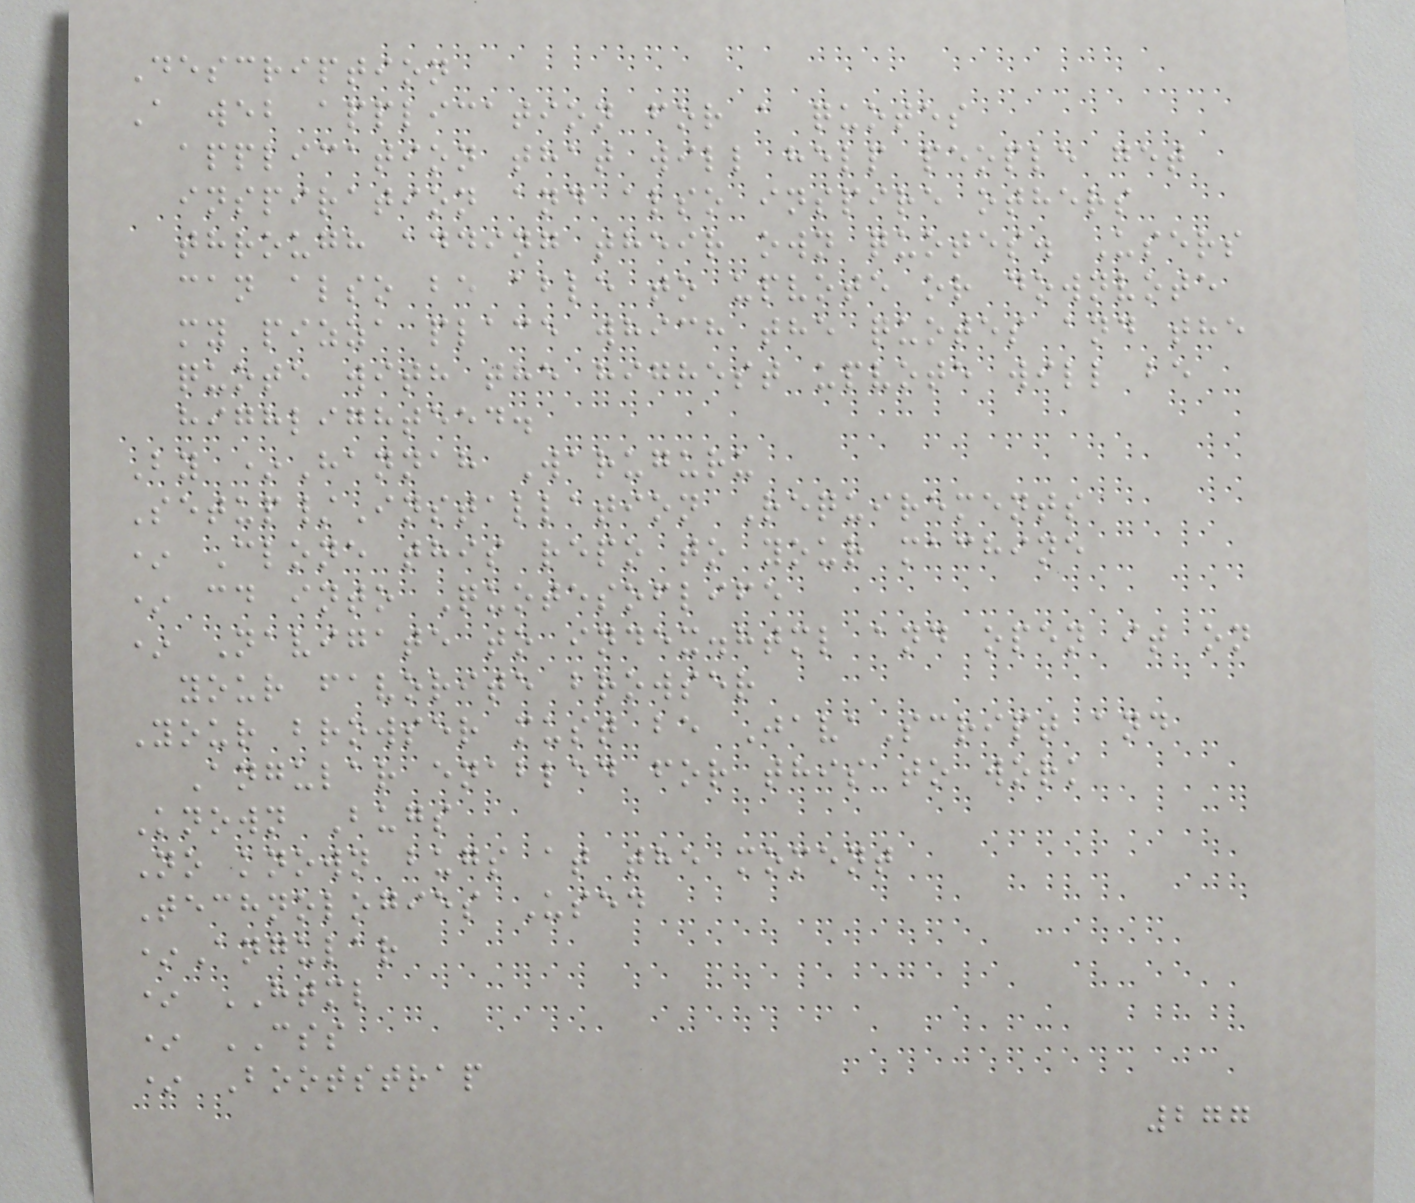Description
A web application for a quotes
application that will help people get
inspiration and also inspire others
through adding their own quotes. Users
can also be able to upvote or downvote
my pizza place which the quotes and the
quote with the highest upvote will be
highlighteed.
By *Hannah Waruguru
Setup/Installation Requirements
* Clone this repo to your machine
* cd into Quotesoflife
* Navigate to index.html and open it on
your favorite browser
Your browser must be JavaScript and
Angular enabled for this to work
Known Bugs
No known bugs at the moment
Technologies Used
*Angular
* HTML
* CSS
* Bootstrap
277
